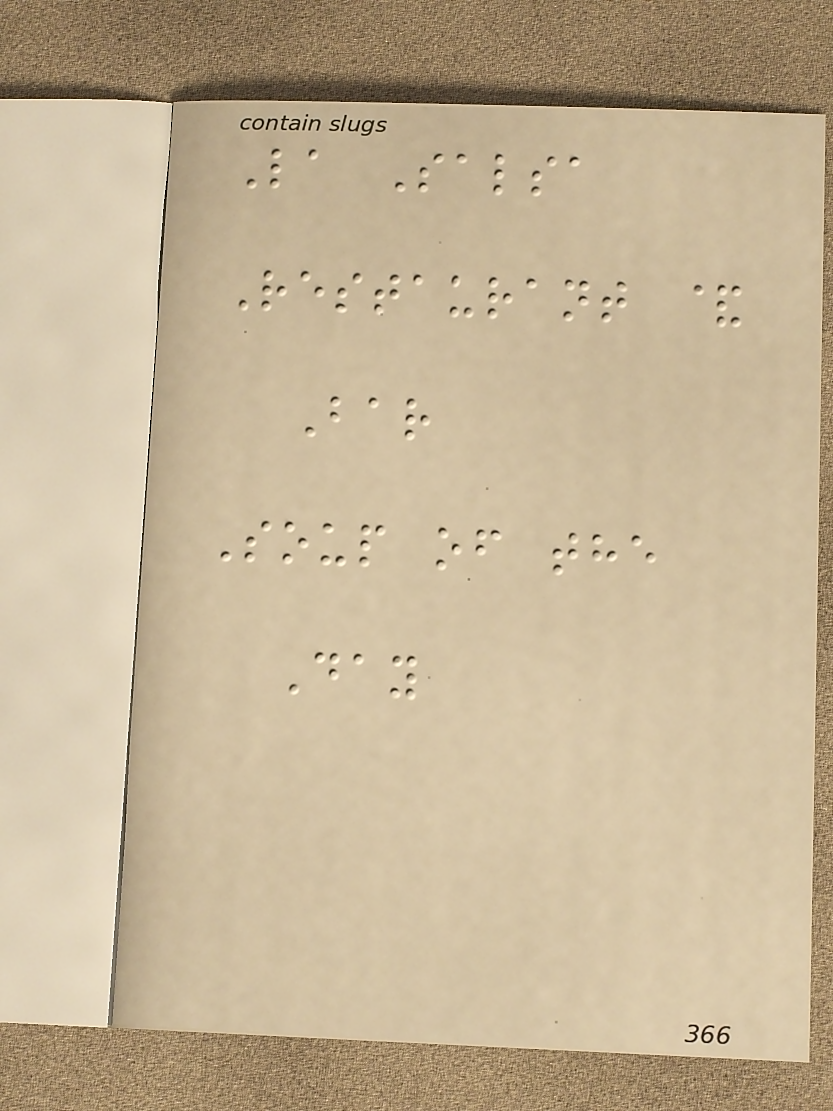La Salsa
Restaurant &
Bar
Soup of the
Day
